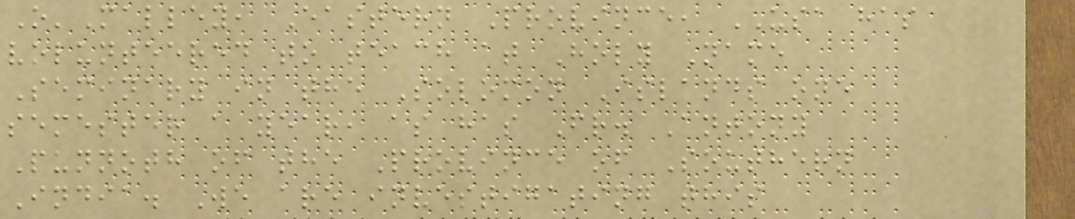O'Malley, Eastern Province, USA has
volunteered to teach at Holy Name
Seminary in the Solomon Islands one
semester a year, as has Fr. Antony
Punnoth of the Province of Southern
India. We are investigating this
